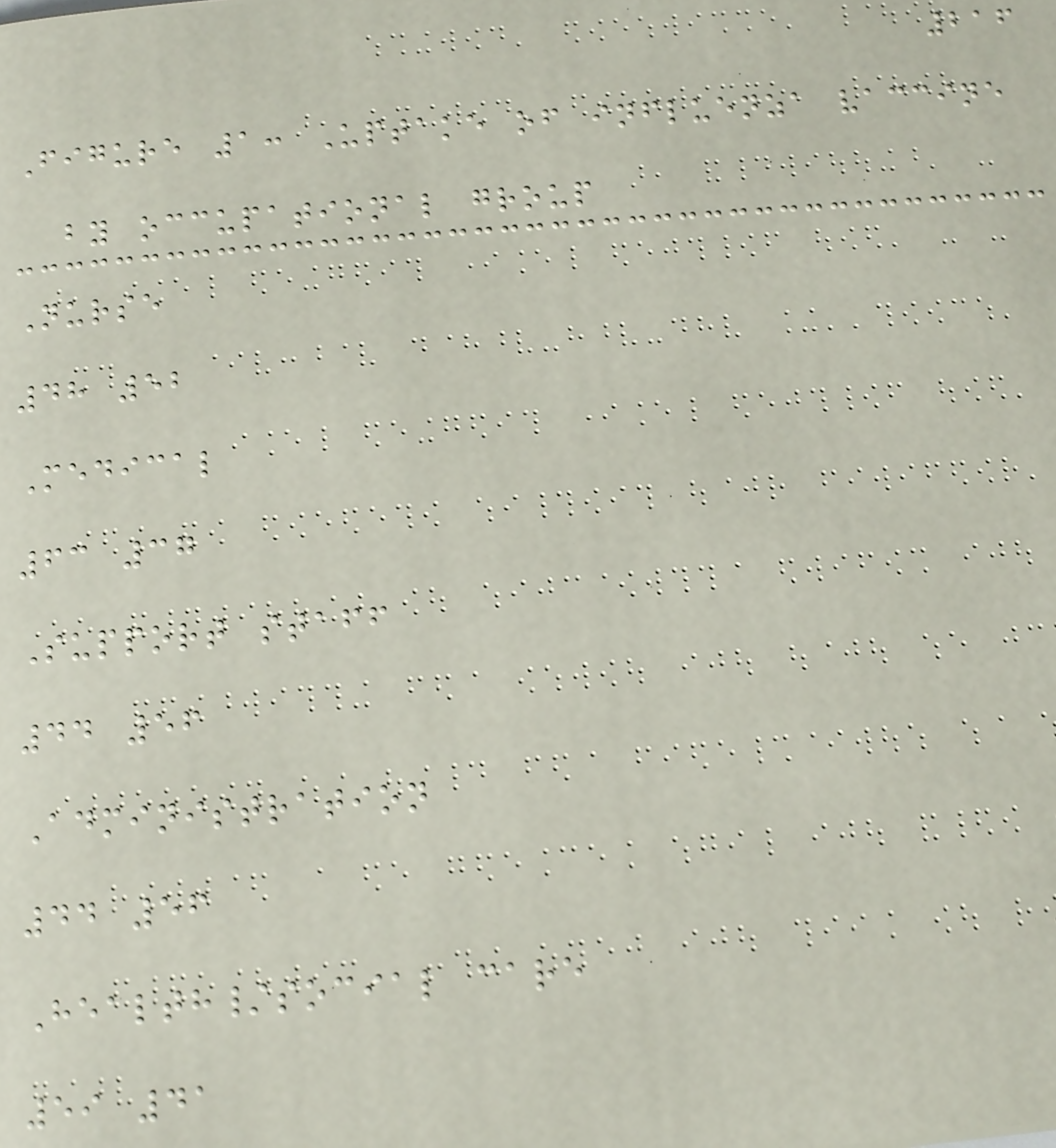216
Figure 1: Uptake of influenza vaccine
by occupational group
Nurse
48 52
Medical
63 37
Support staff
44 56
Administration
44 56
Health/social care
59 41
